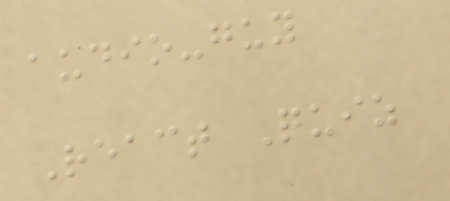audio-guy
React Quiz
